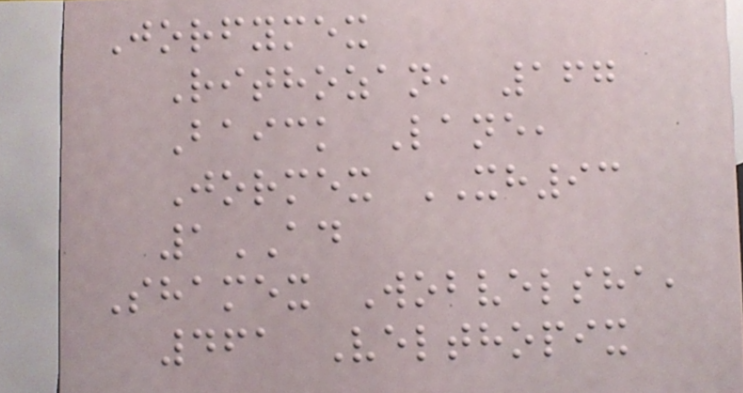Jorfymex
Rithozan, 167
Baick Lane,
Jormex XH93
1AD
Shamex Wobvelsha,
461 Velthopix
